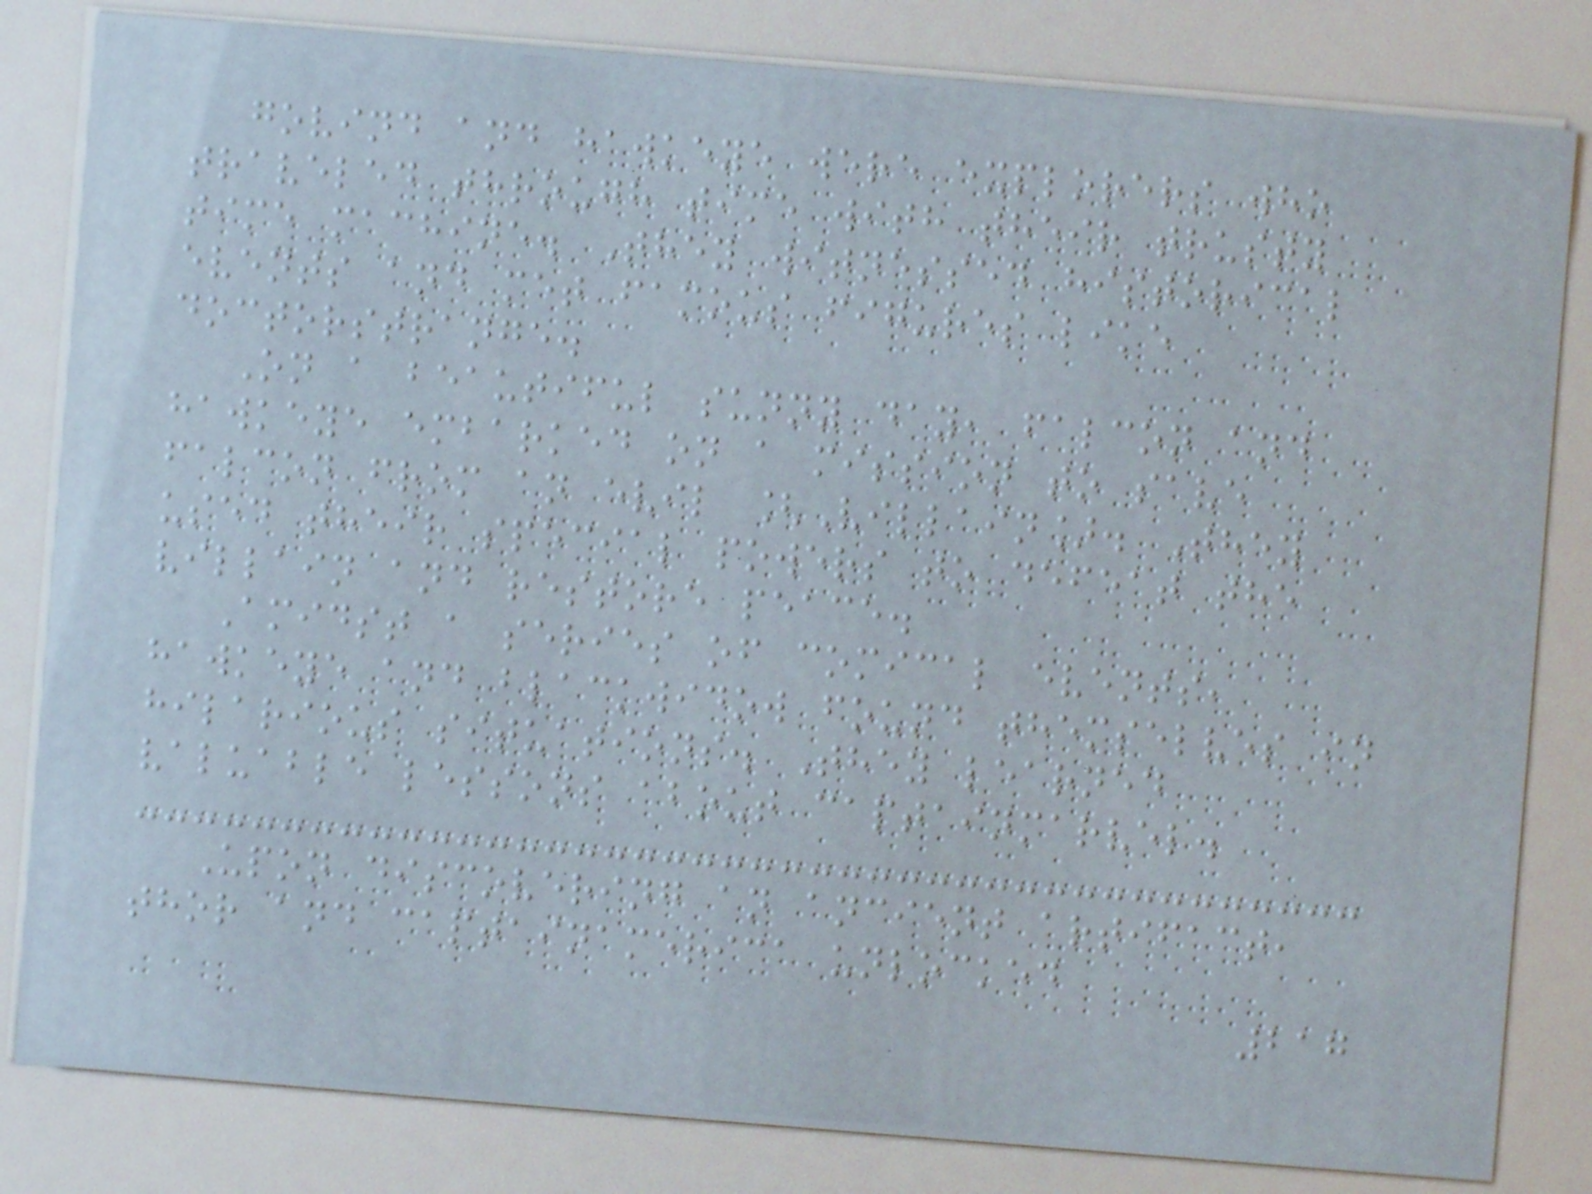govind and hawkeye were explorers who
traveled through time with their trusty
time machine. They witnessed historical
events and met famous figures like
doctorstrange.
On a beautiful sunny day, falcon and
hawkeye embarked on a mission to save
falcon from an evil [Villain]. They
used their special powers to defeat the
villain and restore peace.
Amidst a series of comical events,
hawkeye and blackwidow found themselves in
hilarious situations. They learned
valuable lessons about captainmarvel.
Upon discovering an ancient artifact,
thor and captainamerica unlocked
217
